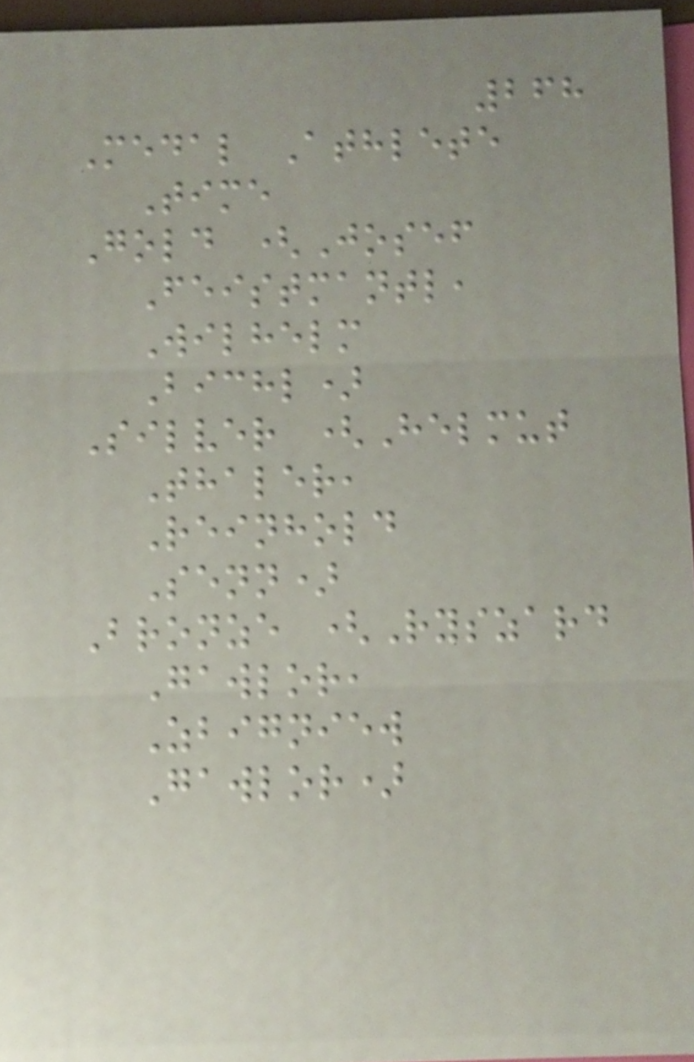268
Medal Athlete
Time
Gold (Josef
Feistmantl,
Wilhelm
Bichl)
Silver (Helmut
Thaler,
Reinhold
Senn)
Bronze (Ryszard
Gawlor,
Zbigniew
Gawlor)
